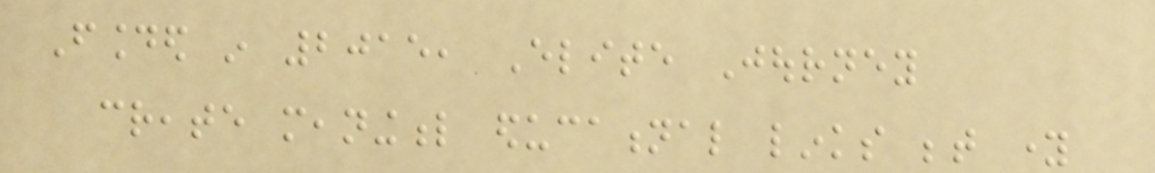Founded in 2015, Elite Journey
create meaningful educational links between young
